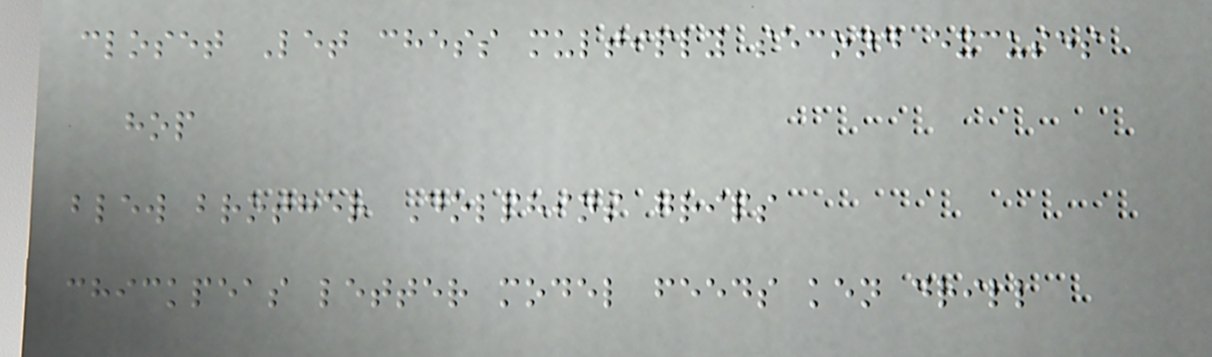closet Let chess multiply second excuses
hop
blew brother Dolphins grips
chickpeas letter model feeds ken drill
